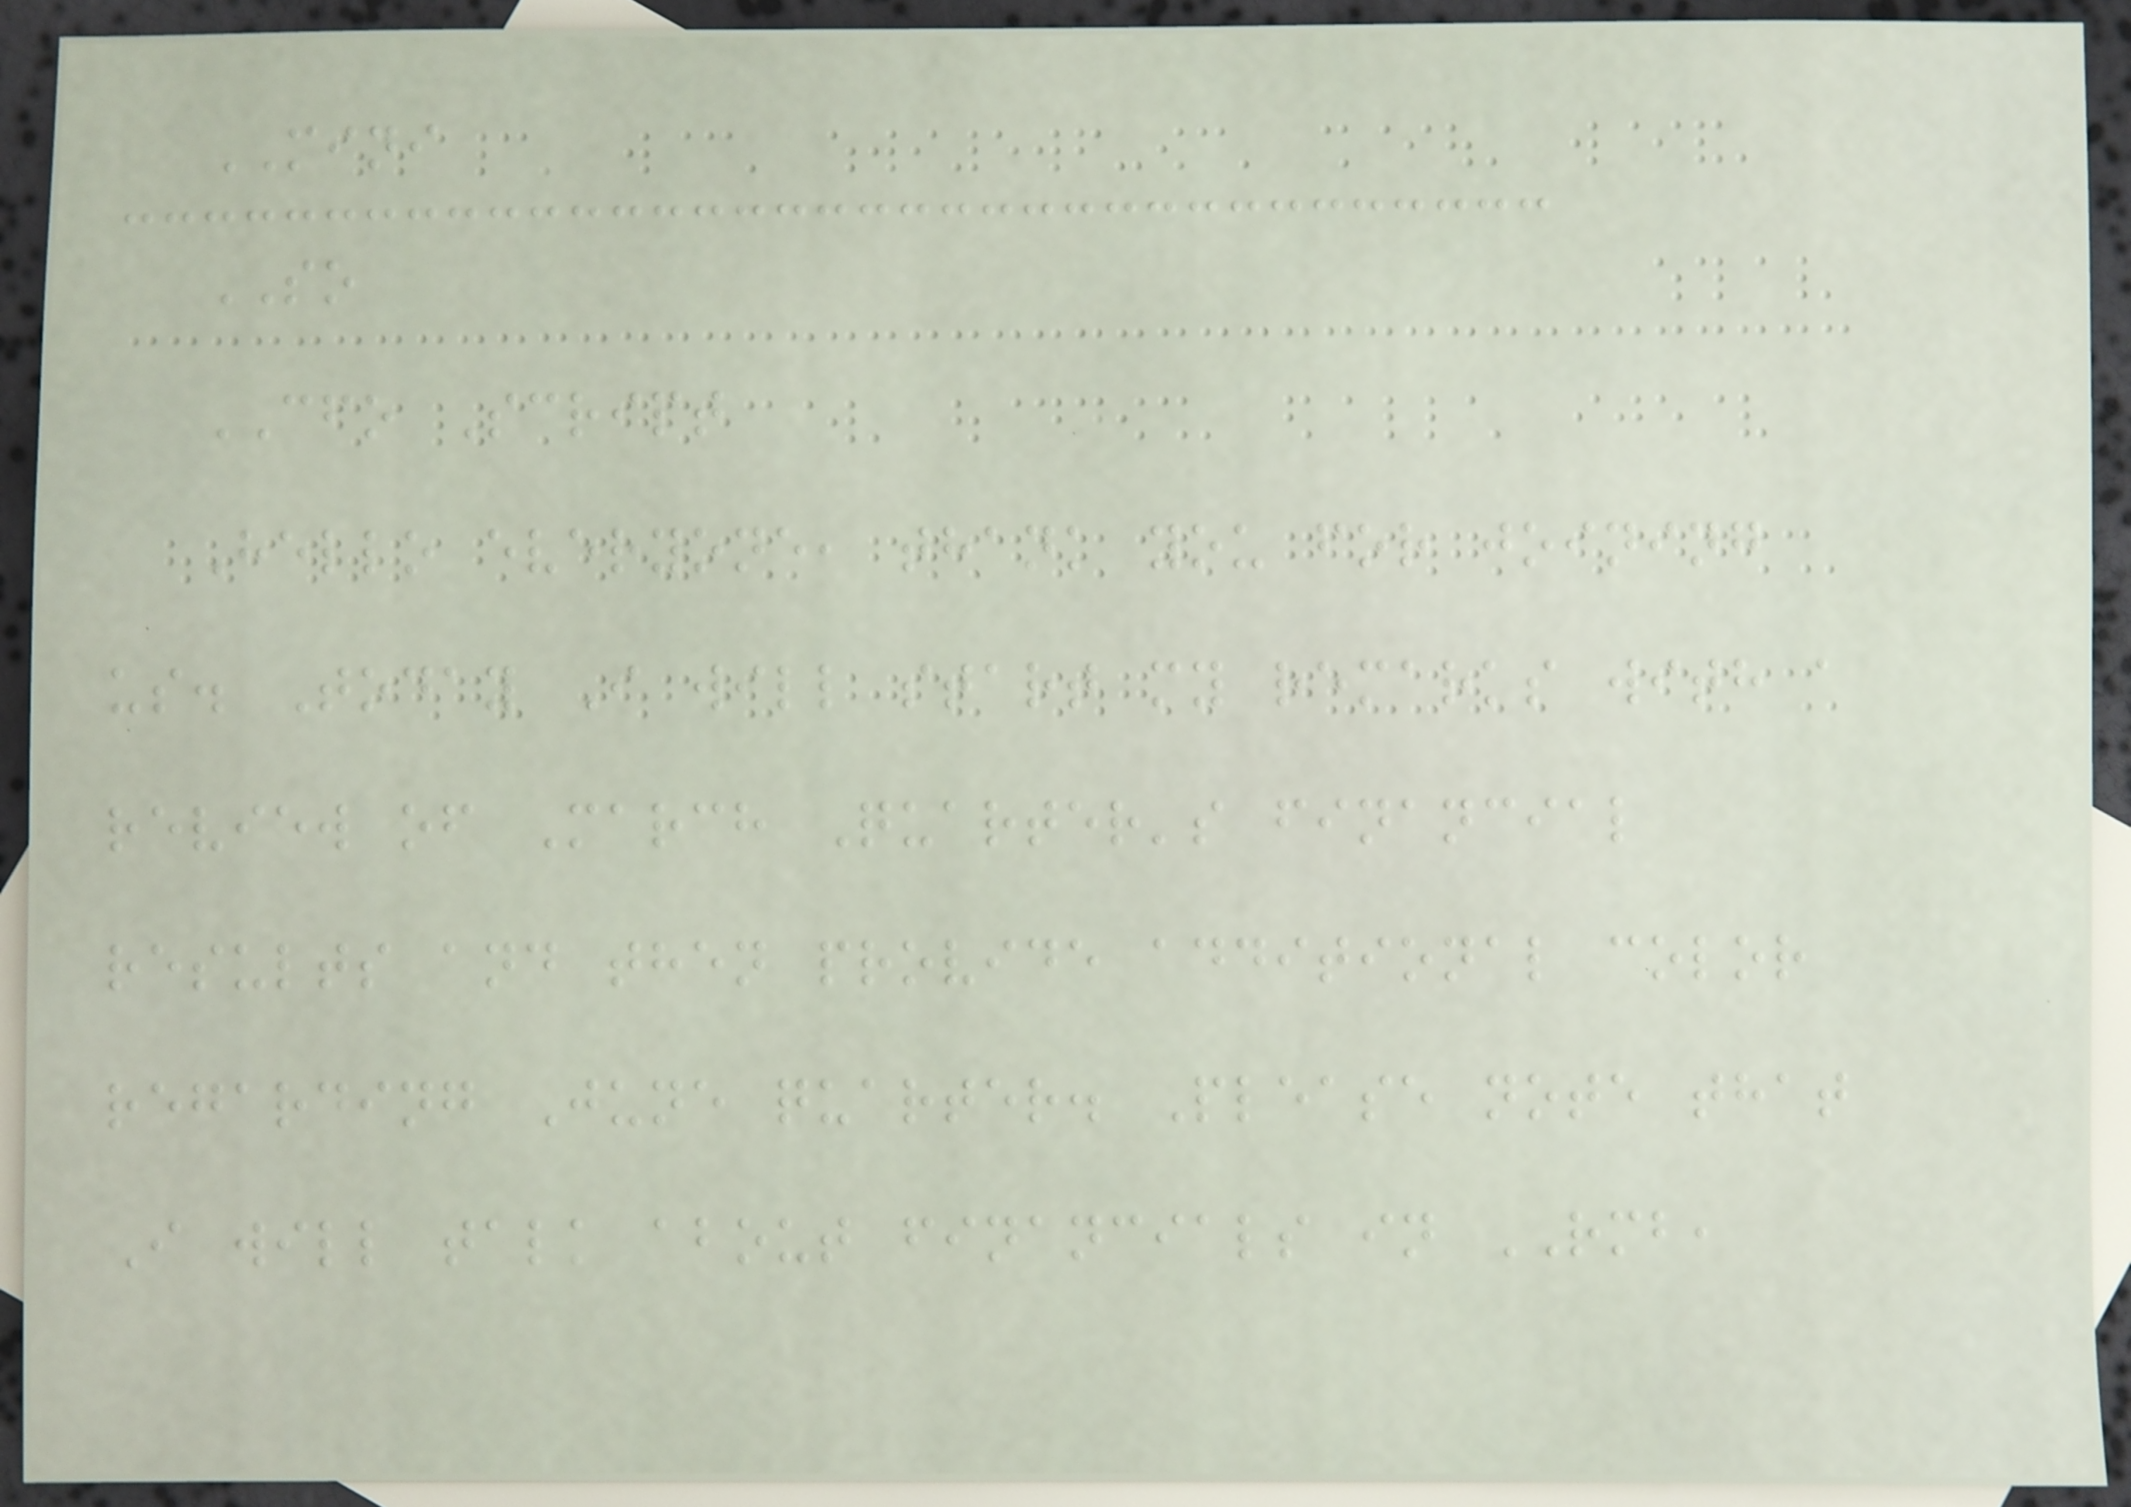MINI
SO
CFO Script
Hello everyone, thank you for joining
us. Today I will start my remarks with a
review of March Quarter's financial
results and then provide additional color
regarding June quarter. Please note that
I will talk about financials in RMB,
